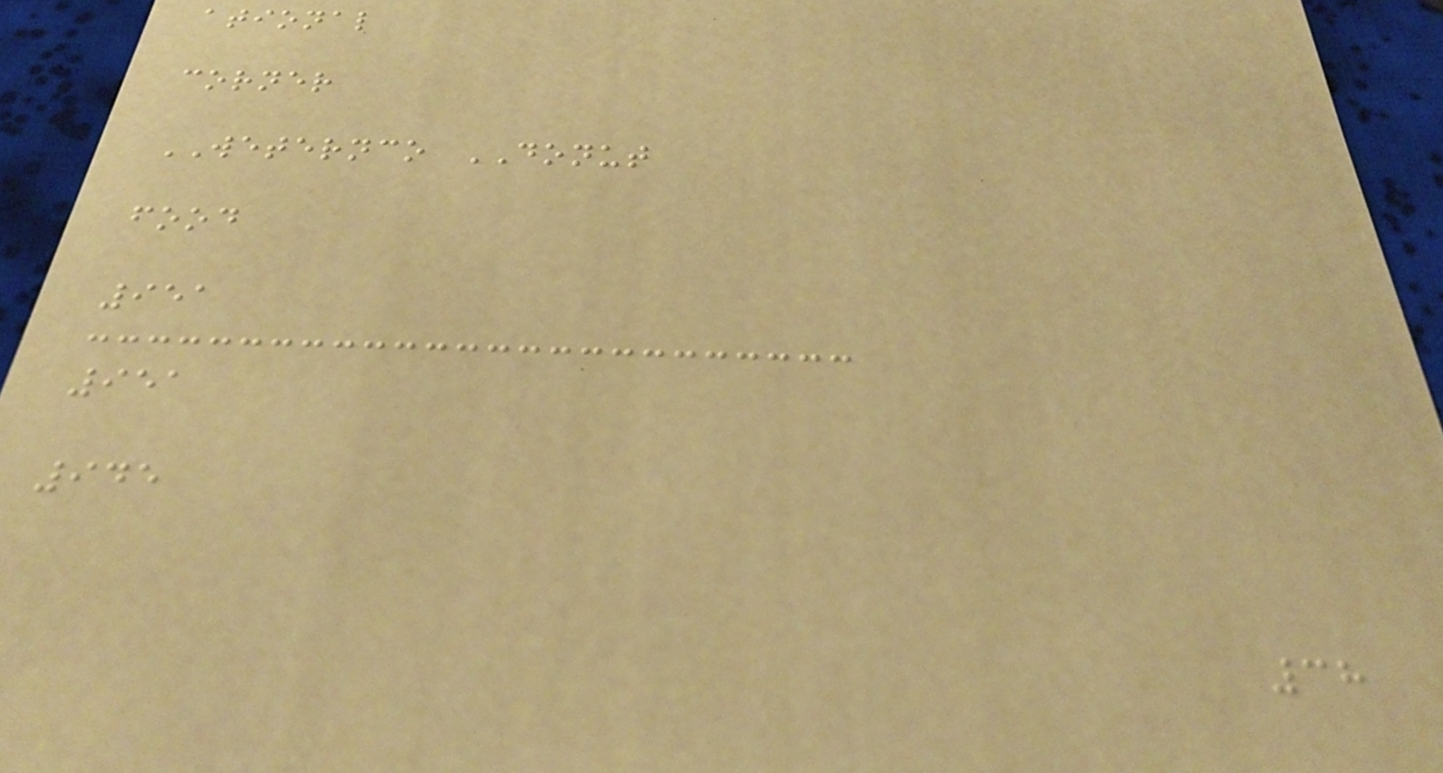ational
corner
WETERNCO DONUT
food
951
951
945
38
